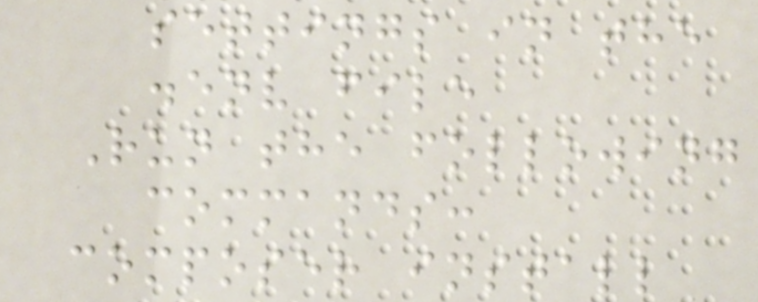settings in the
.env file
Run the following
commands:
composer install
